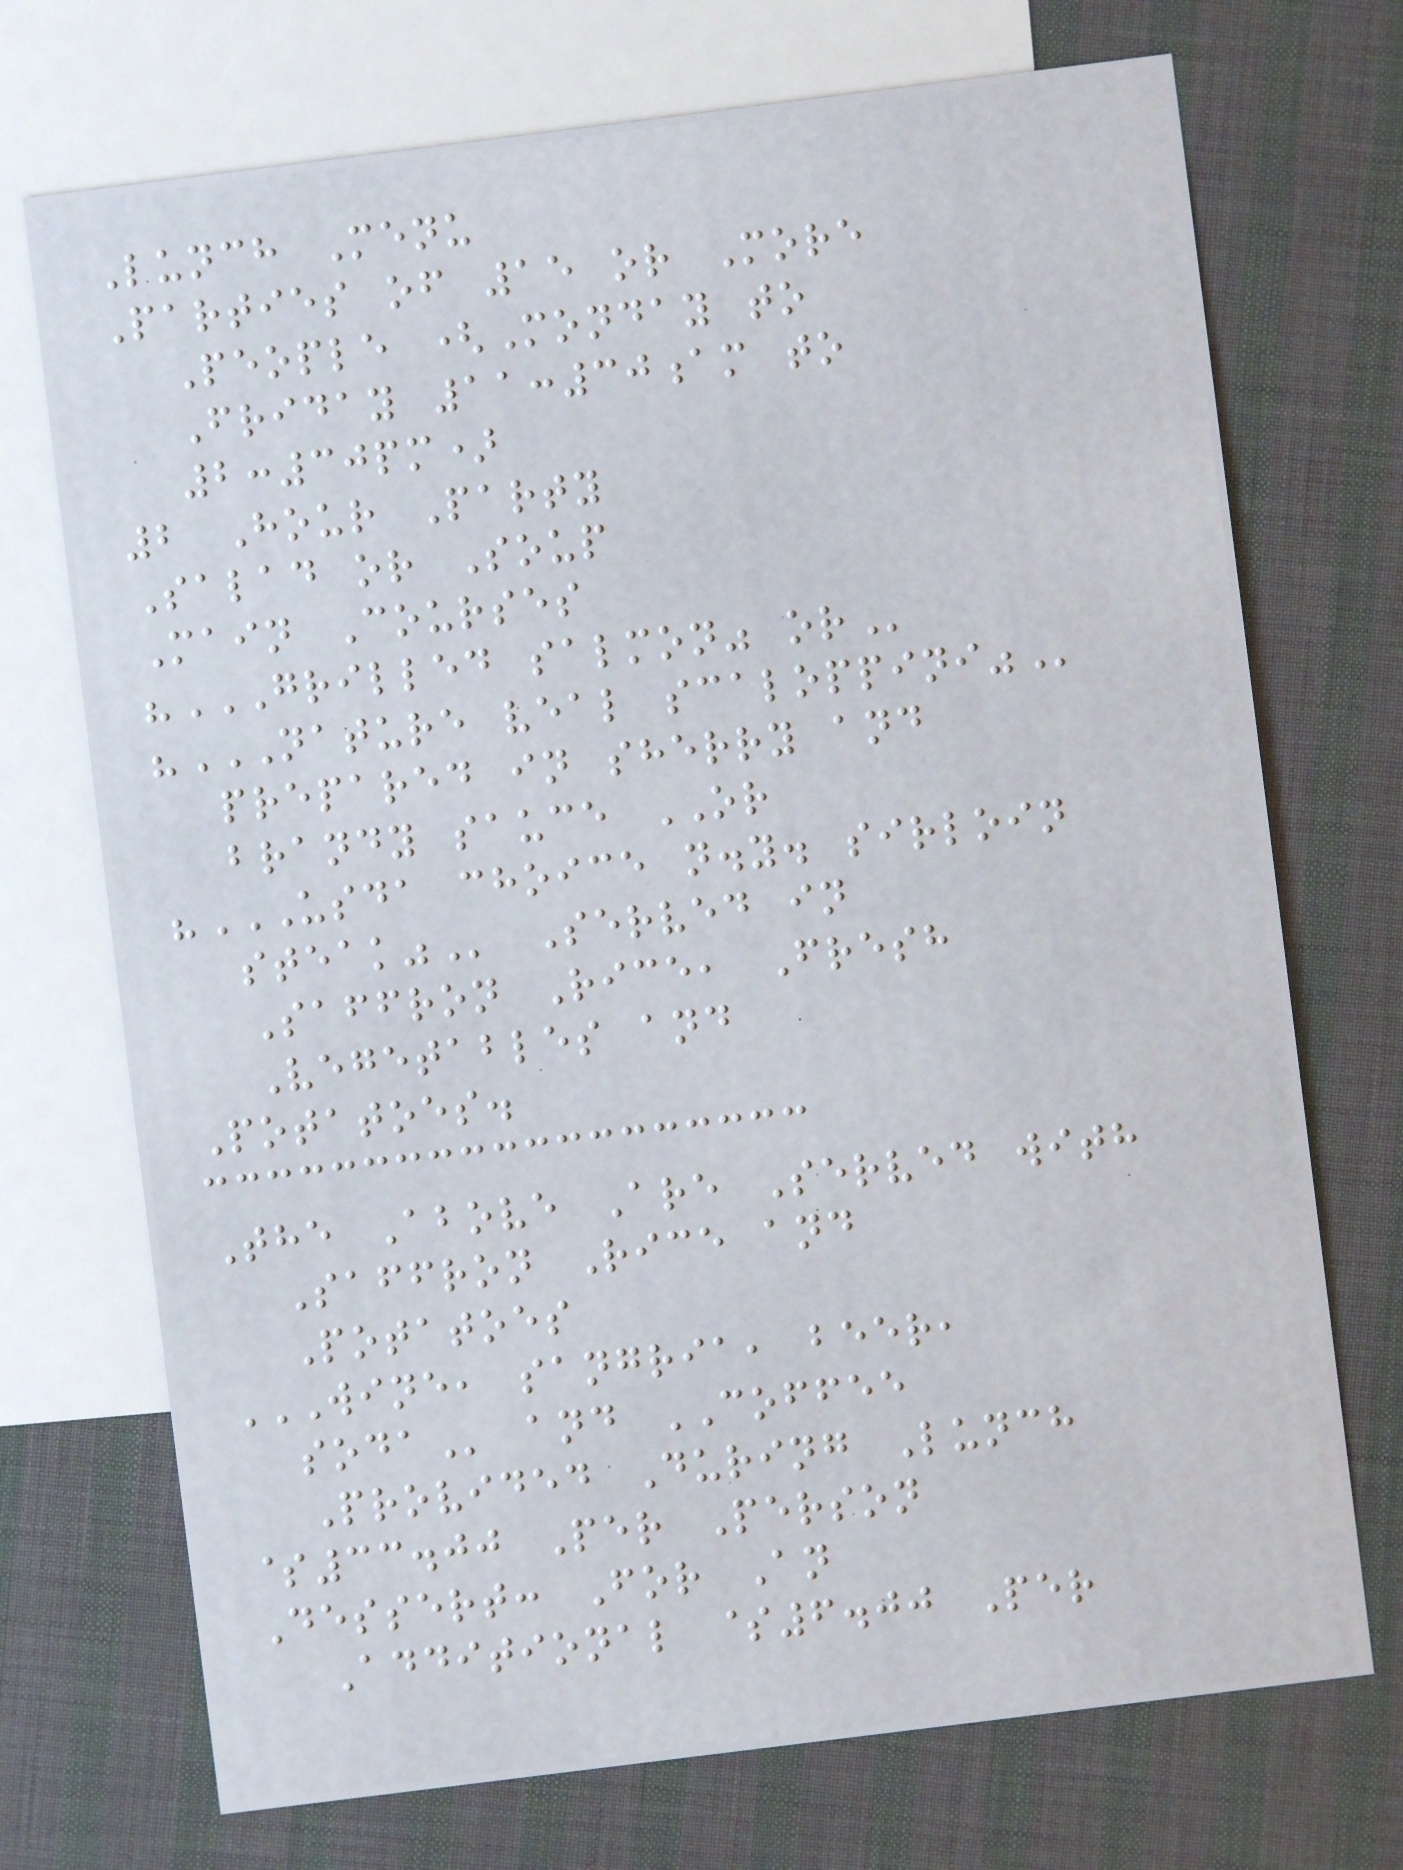Lunch Menu
Parties of 15 or More
People (Monday to
Friday 11:30am to
2:30pm)
2 Hour Party
Salad or Soup
Main Courses
"GRILLED SALMON" OR
"NATURE VEAL SCALOPPINI"
prepared in sherry and
brandy sauce OR
"USDA CHOICE N.Y. SIRLOIN
STEAK" Served in
Saffron Rice, Fresh
Vegetables and
Potatoes.
The Above Are Served with
Saffron Rice and
Potatoes
WINE, SANGRIA, BEER,
SODA and COFFEE
Provided During Lunch
$33.00 Per Person
Dessert: For An
Additional $6.00 Per
